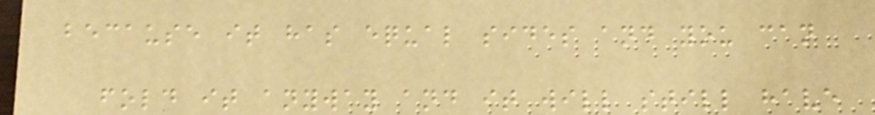because it has equal sides and you can
fold it anyway and it will still have
